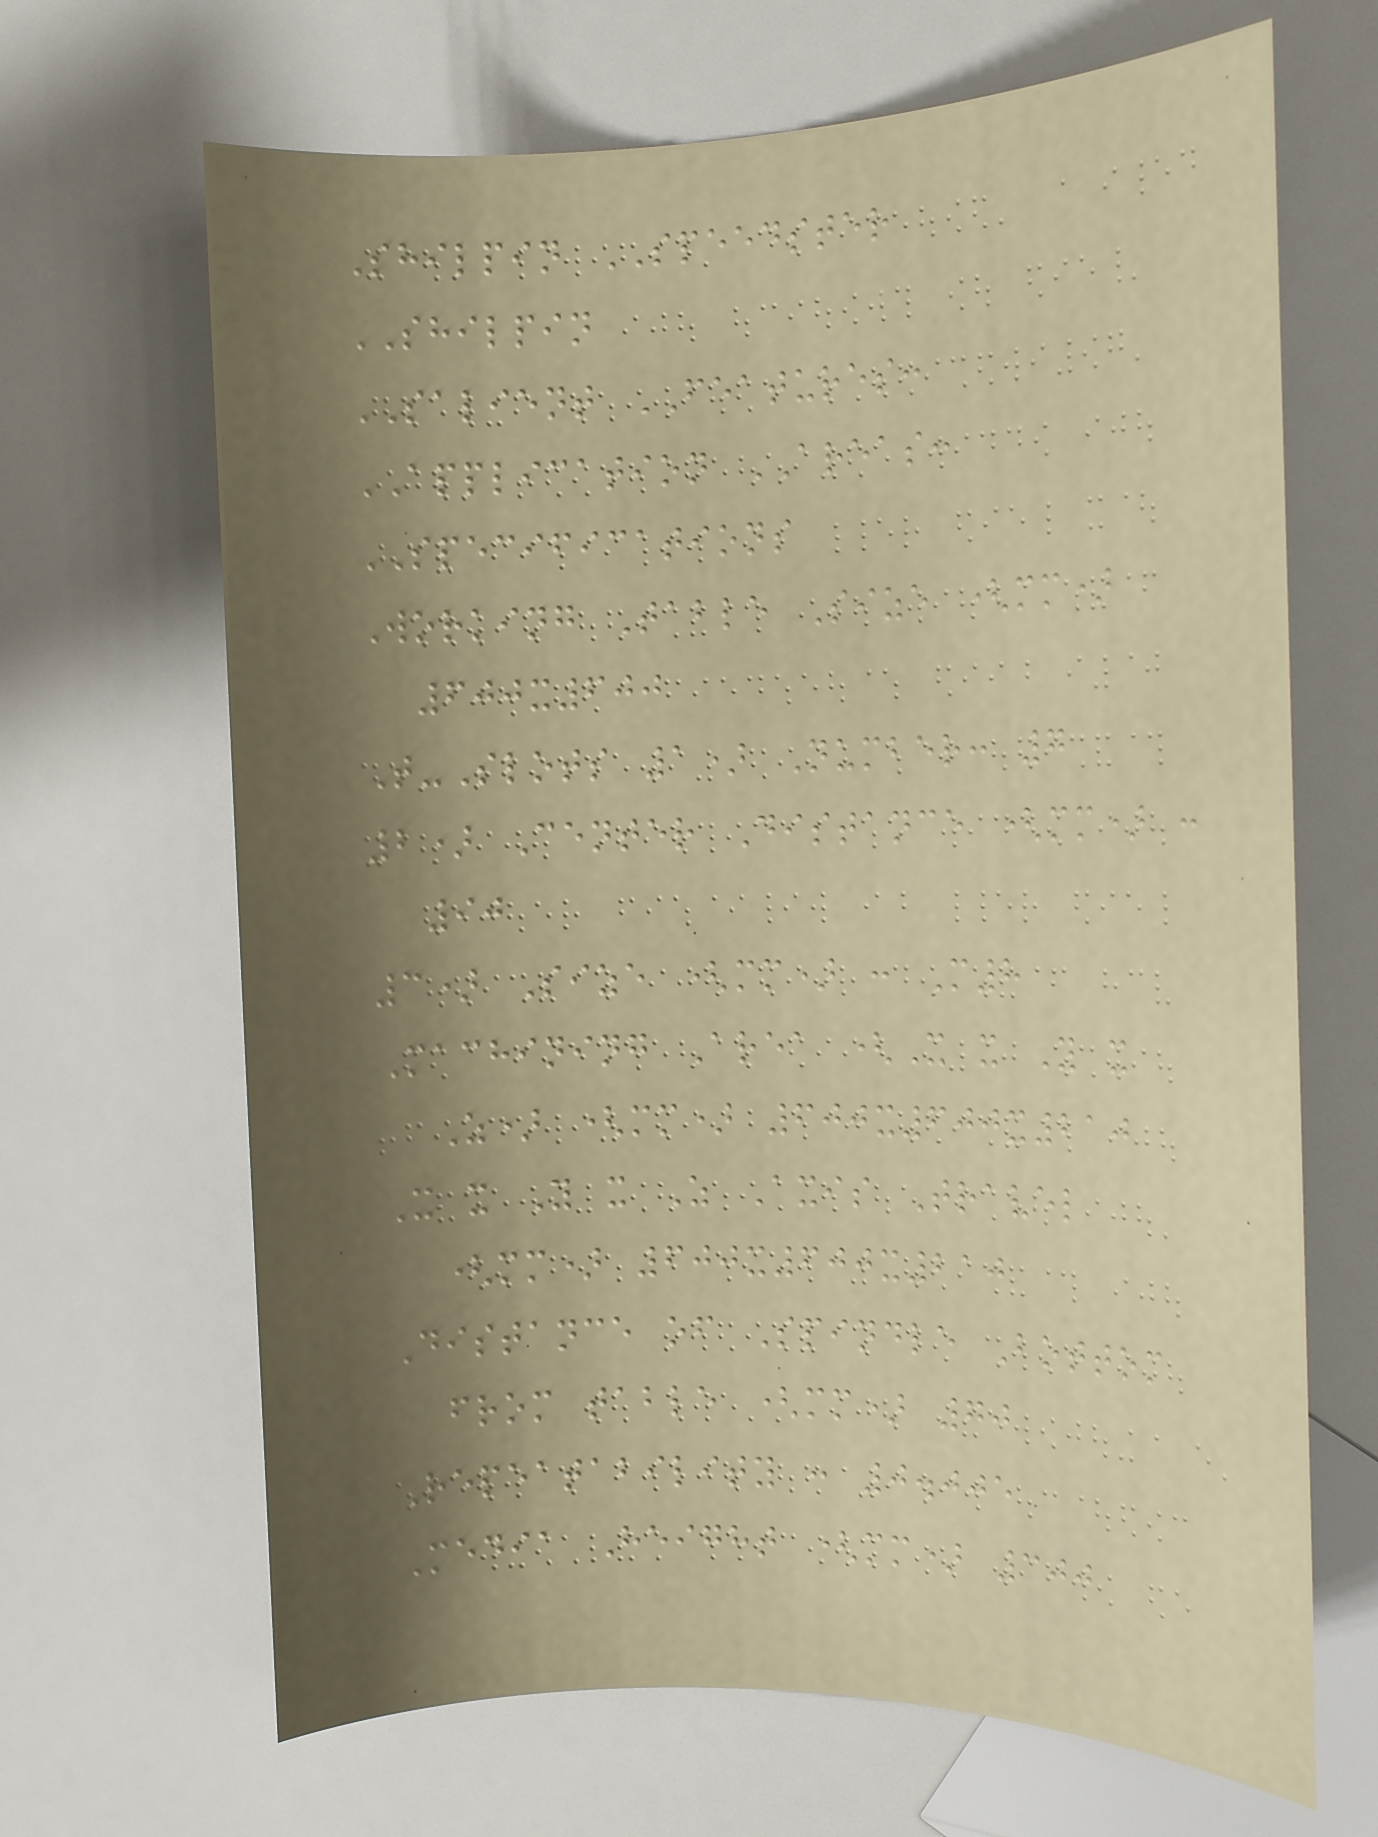Shilpin SPEEDSTER
SHILPIN
SALIENT FEATURES:
APPLICATION AREAS:
SPECIFICATIONS
Working Table Size (mm)
600x600
T-Slots 1) Number: 7
2) Center Distance (mm) :
90
3) Size (mm) : M8
Machining Area (X x Y x
Z) (mm) 600x600x210
X x Y x Z Axis Travel
(mm) 600x600x210
Distance of Spindle Bottom
from table (mm) 70
Repeatability : 0.005
Media Height (mm) 300
